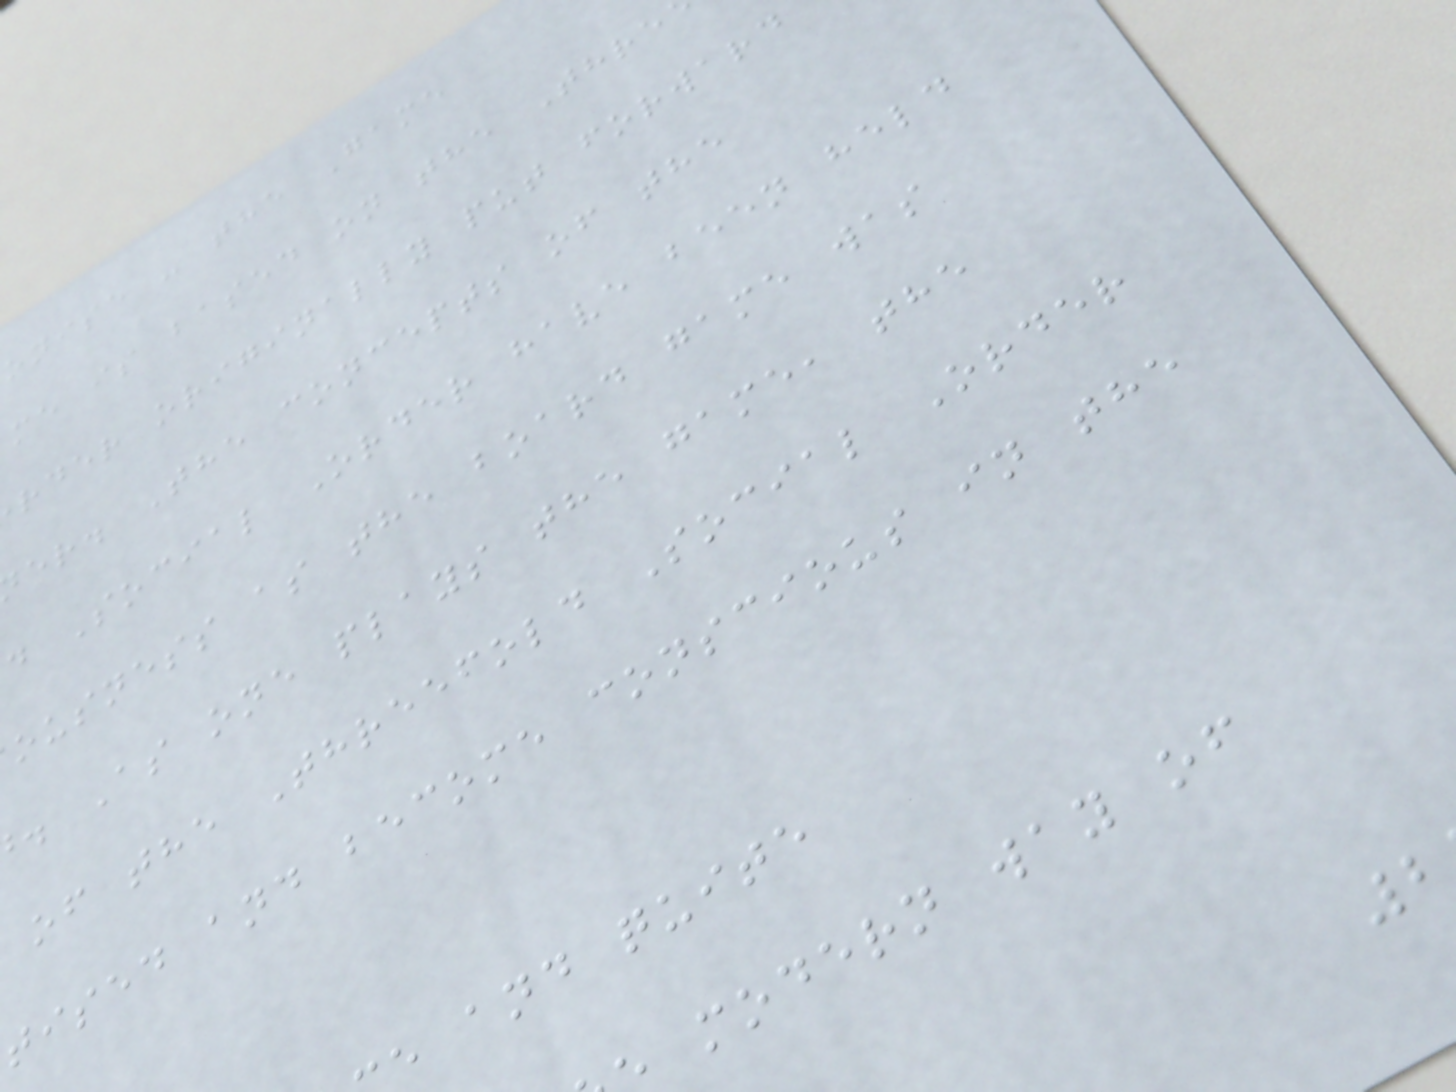onise - the Game
me is based on the Thre
rder originally put forward
er. The concepts of the
d Social Order have been held
ousness as the board game was
. As one plays the game, the
of the Threefold Social Order
tised and become conscious in the
e and quite
modern way of
